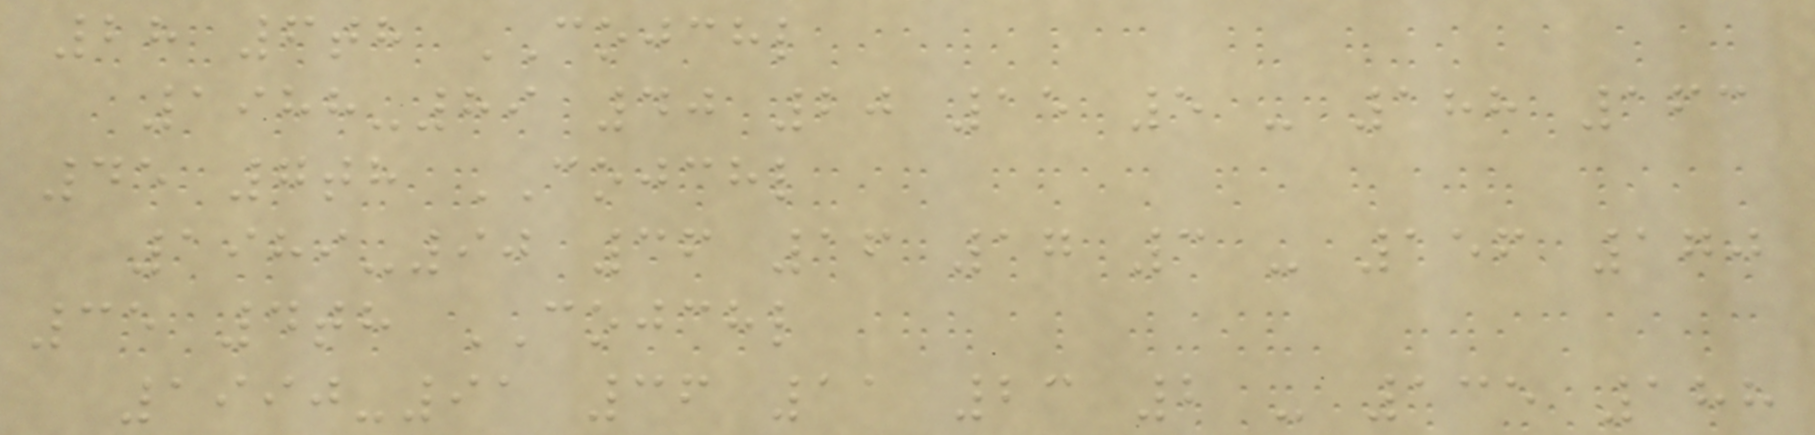28 6th COJCHL
1988-89 40 20 15 5 - 188 163
45 7th COJCHL
1989-90 36 16 17 3 - 156 170
35 4th COJCHL
1990-91 36 11 23 2 - 135 188
